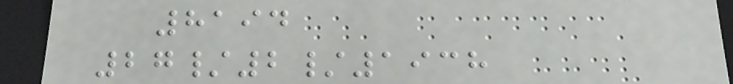8194
27/2/1938
